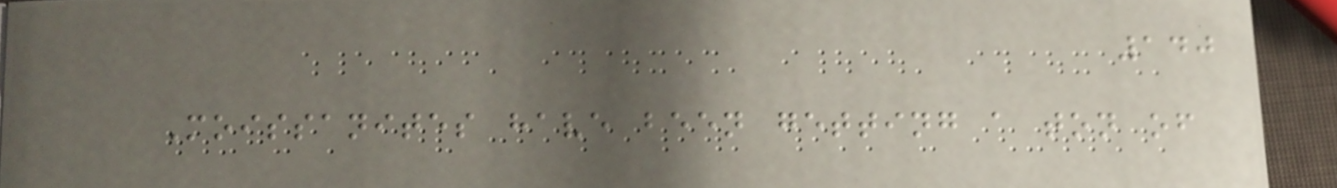140
Moissanites have been getting a ton of
